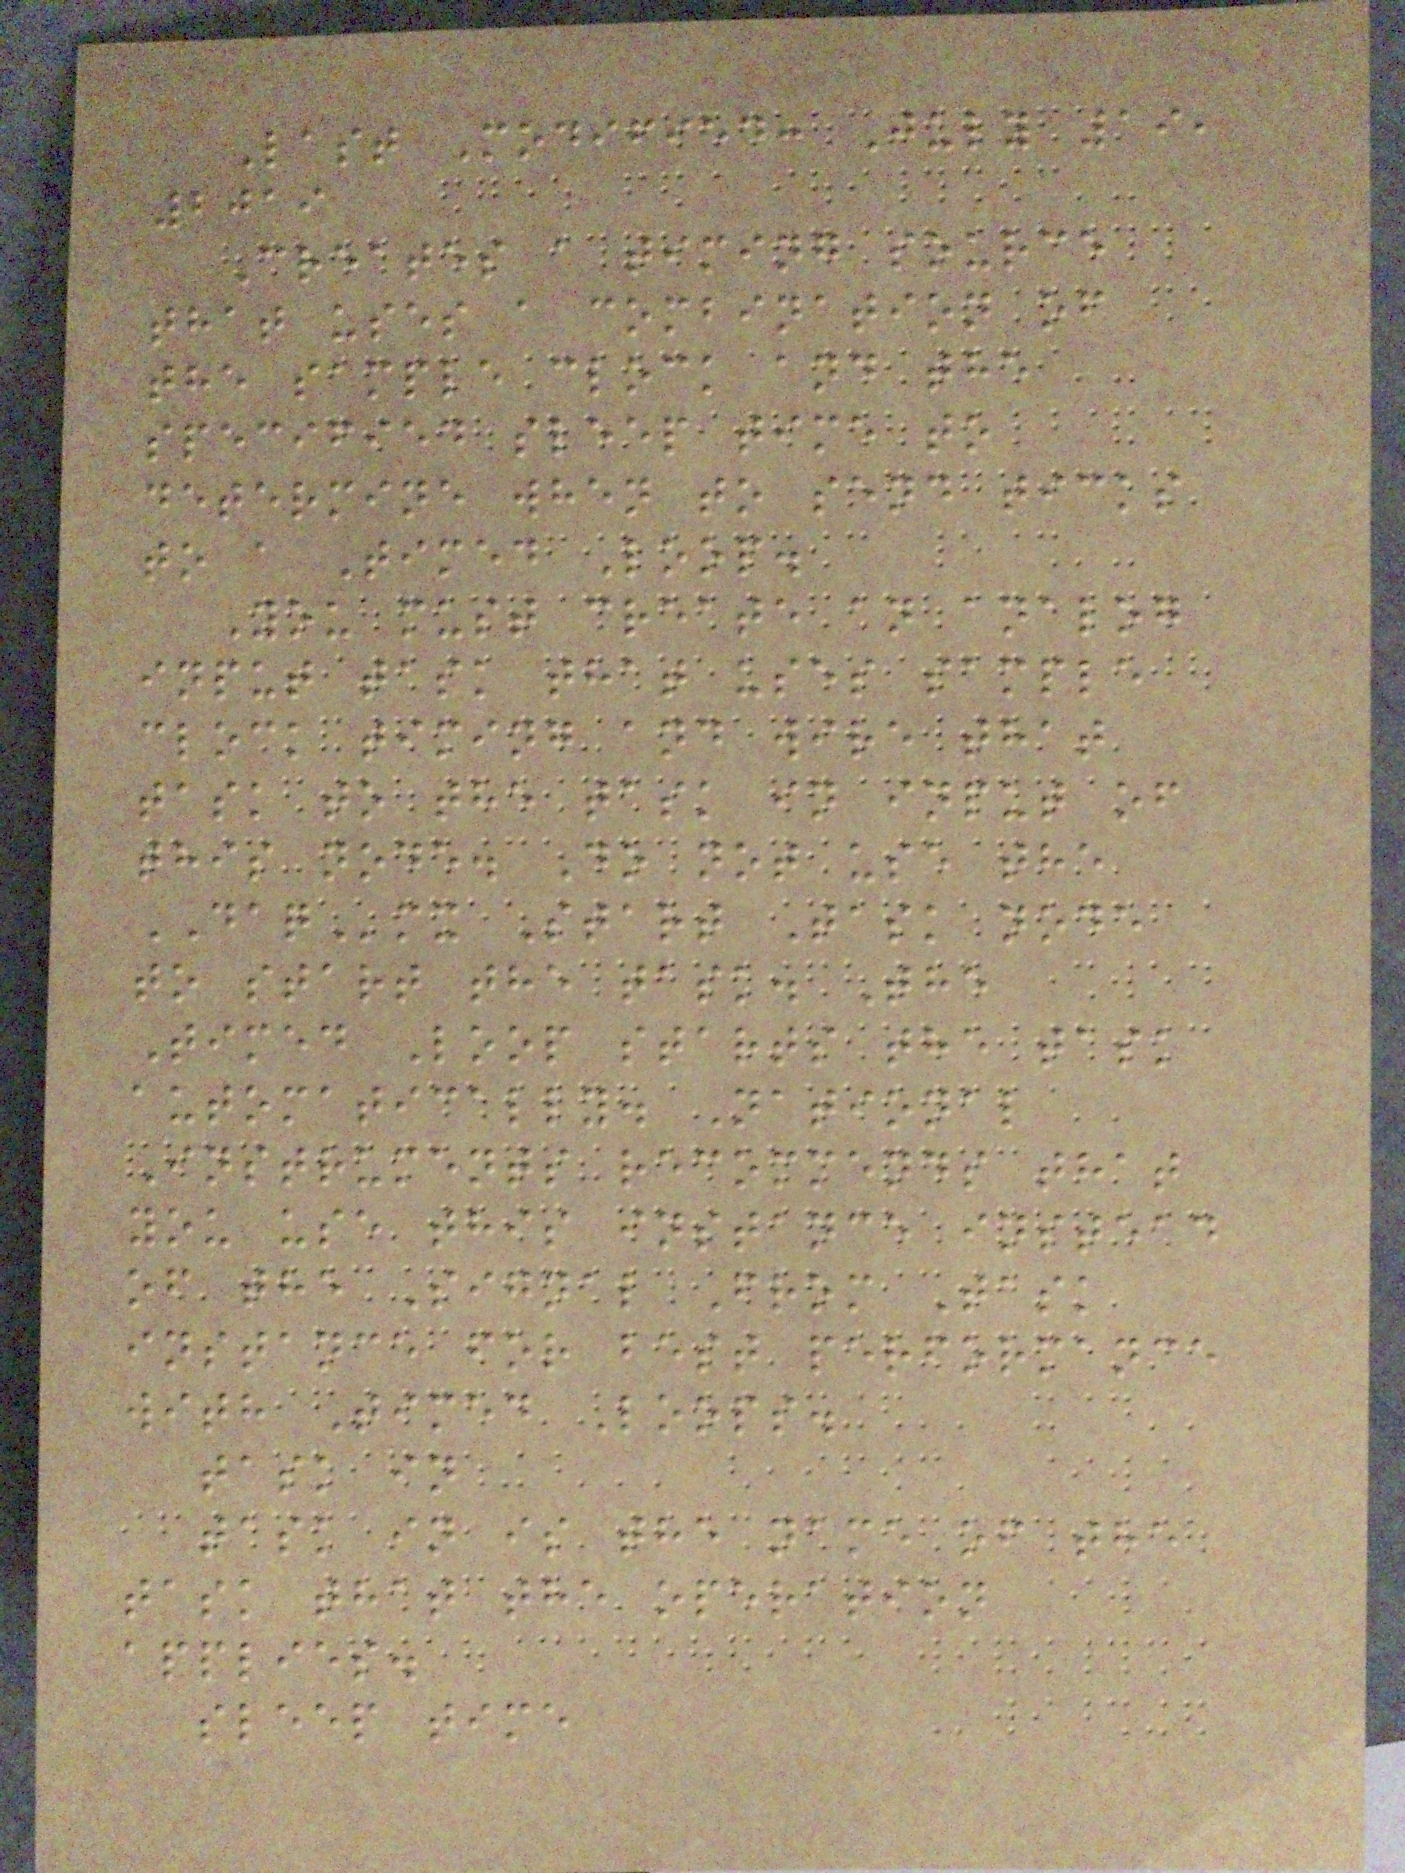Last Modified: July 19,
2019
Creates a timing source
that uses a combination of
the sample clock and the
specified sleep time to
determine when to send ticks
to a Timed Loop.
You must create an analog
input task that uses sample
clock timing and wire that
task to the task in input of
this node. Do not use the
DAQmx Start Task node
to start the task. The
Timed Loop starts the task
automatically. National
Instruments recommends that
you use this instance instead
of the Signal From Task
instance for best performance
with Timed Loops.
task in
task in is the name of the
task that the operation
applies.
sleep time
